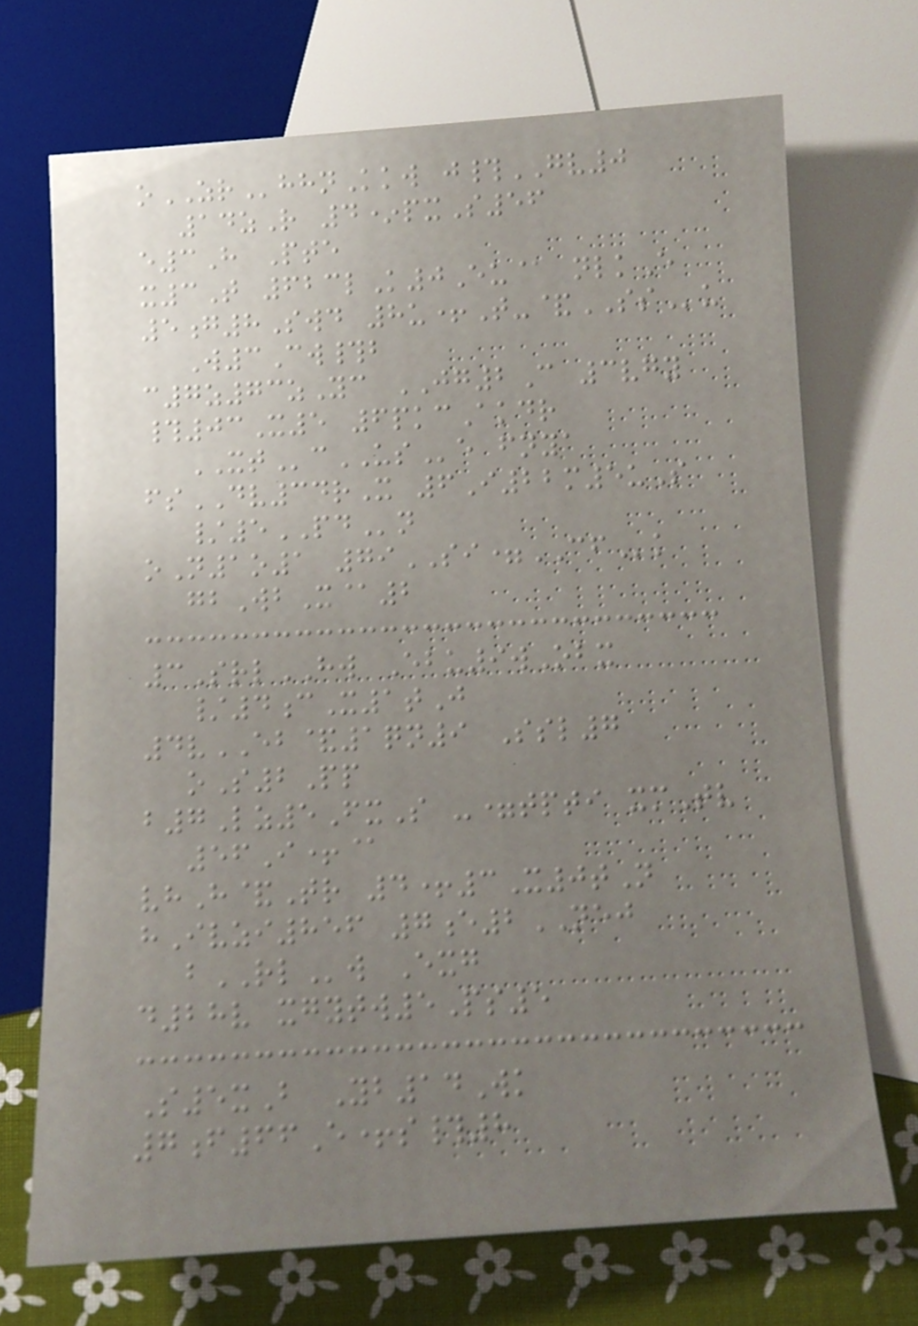oZRhhnKkw j#GV0
14zR 4*pxS56
e3H Pte
x3T 623lK0Eu@ nlkE
5g8Swd 8u+T-&SSu
W3Cw#b
c7z73zYc JG2C 3vgy
#03X5 6pkcAkdr
XTcUSe fnya
fsDV34rX 6I22m5uS
/5PDn
oN1o1 79SI=CFk
gbWbX@2
3SrlHW Ebu9wObx
/4cX1tJ
4vEB&1qn9 Ssl7
oS2Pp
b7Lz5FxS -=tpti xmTv
56I+@
vhH&Tr 4+3X0tN
hIvzi856 7e2NEJ
bRLw Exg
d28v xgytw5Ps5
S5xB Yb14Wk
7f66E+s#8
